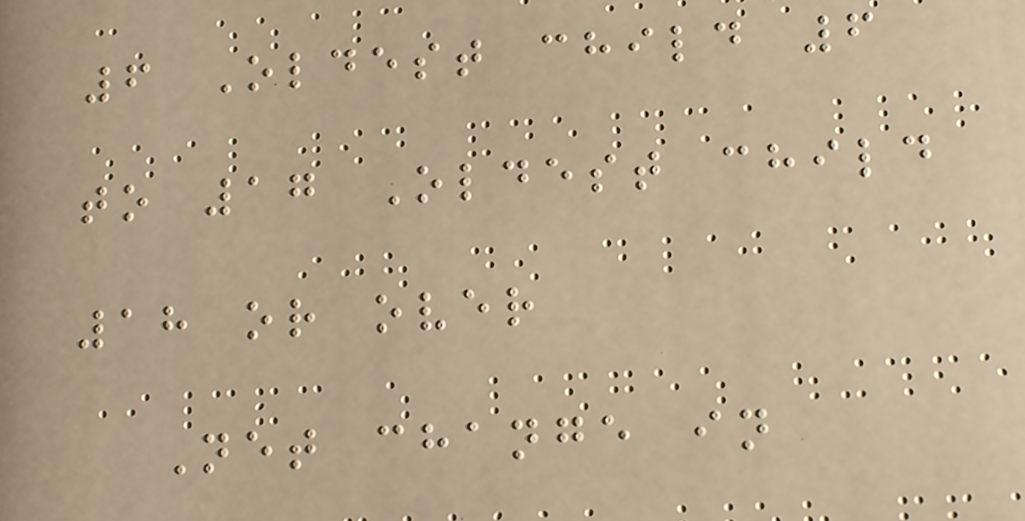6 Oldest child 6
to 17 Oldest child
18 or over
Net change in
